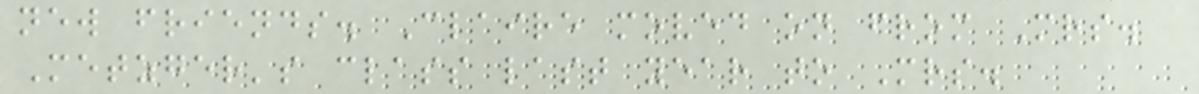new friends. Claire moved on from Mrs.
Metzger's class last year to Mrs.
